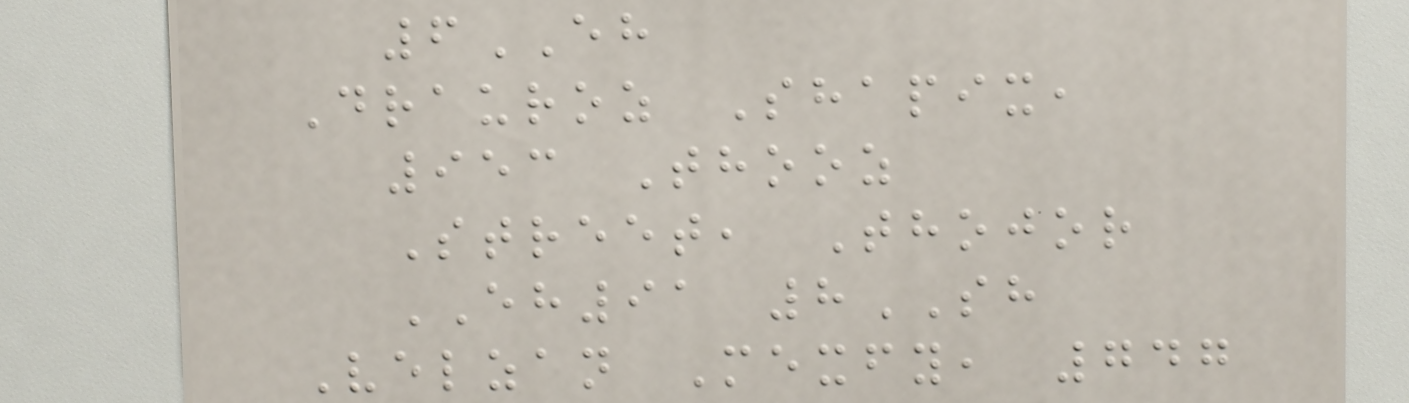6EH
Drauroz Shapix,
953 Thooz
Street, Thojor
EH91 8SH
Velzan Mexfy, 747
